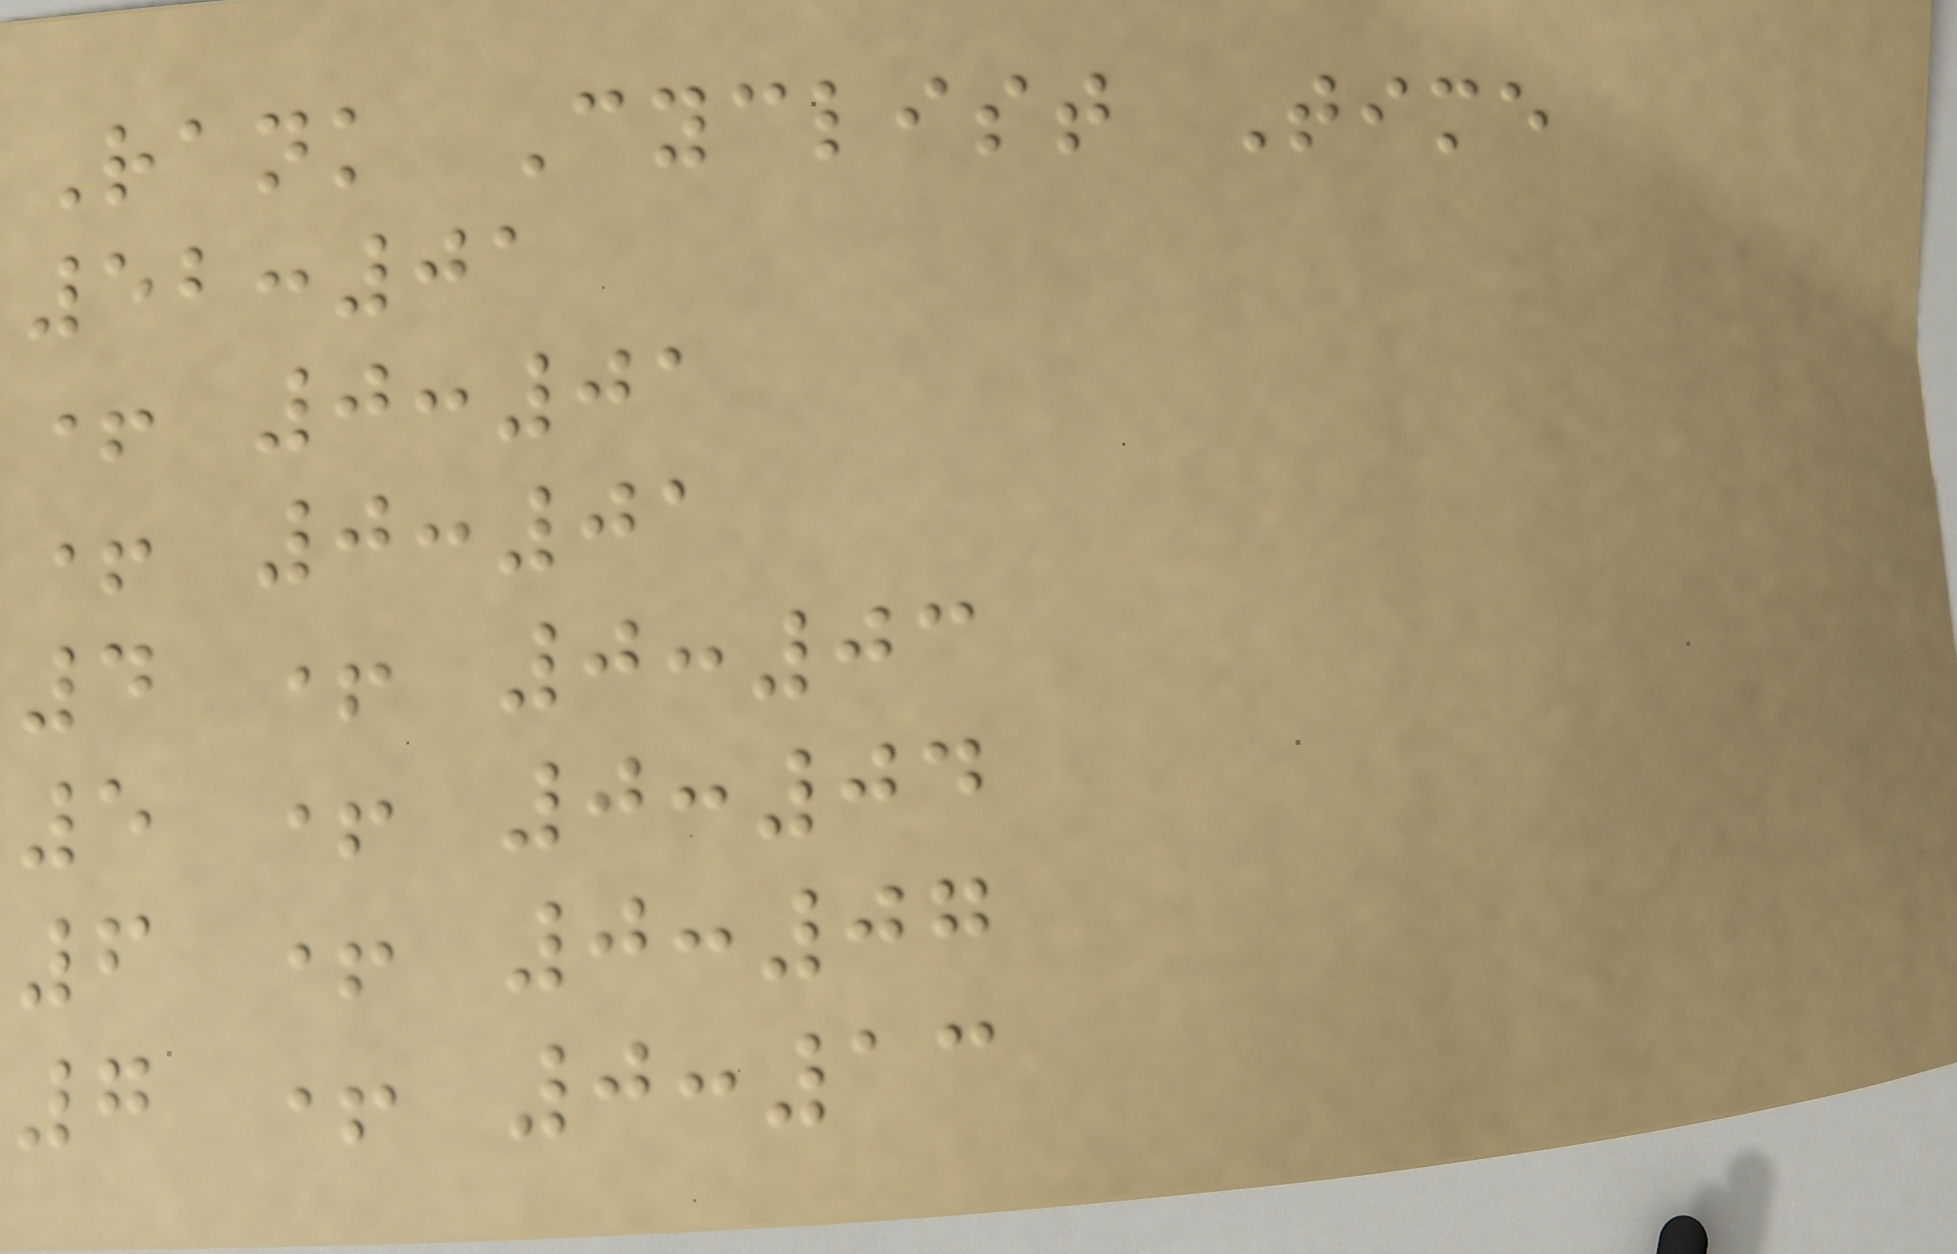Rank Cyclist Time
52:01
+ 0:01
+ 0:01
4 + 0:03
5 + 0:04
6 + 0:07
7 + 0:13
